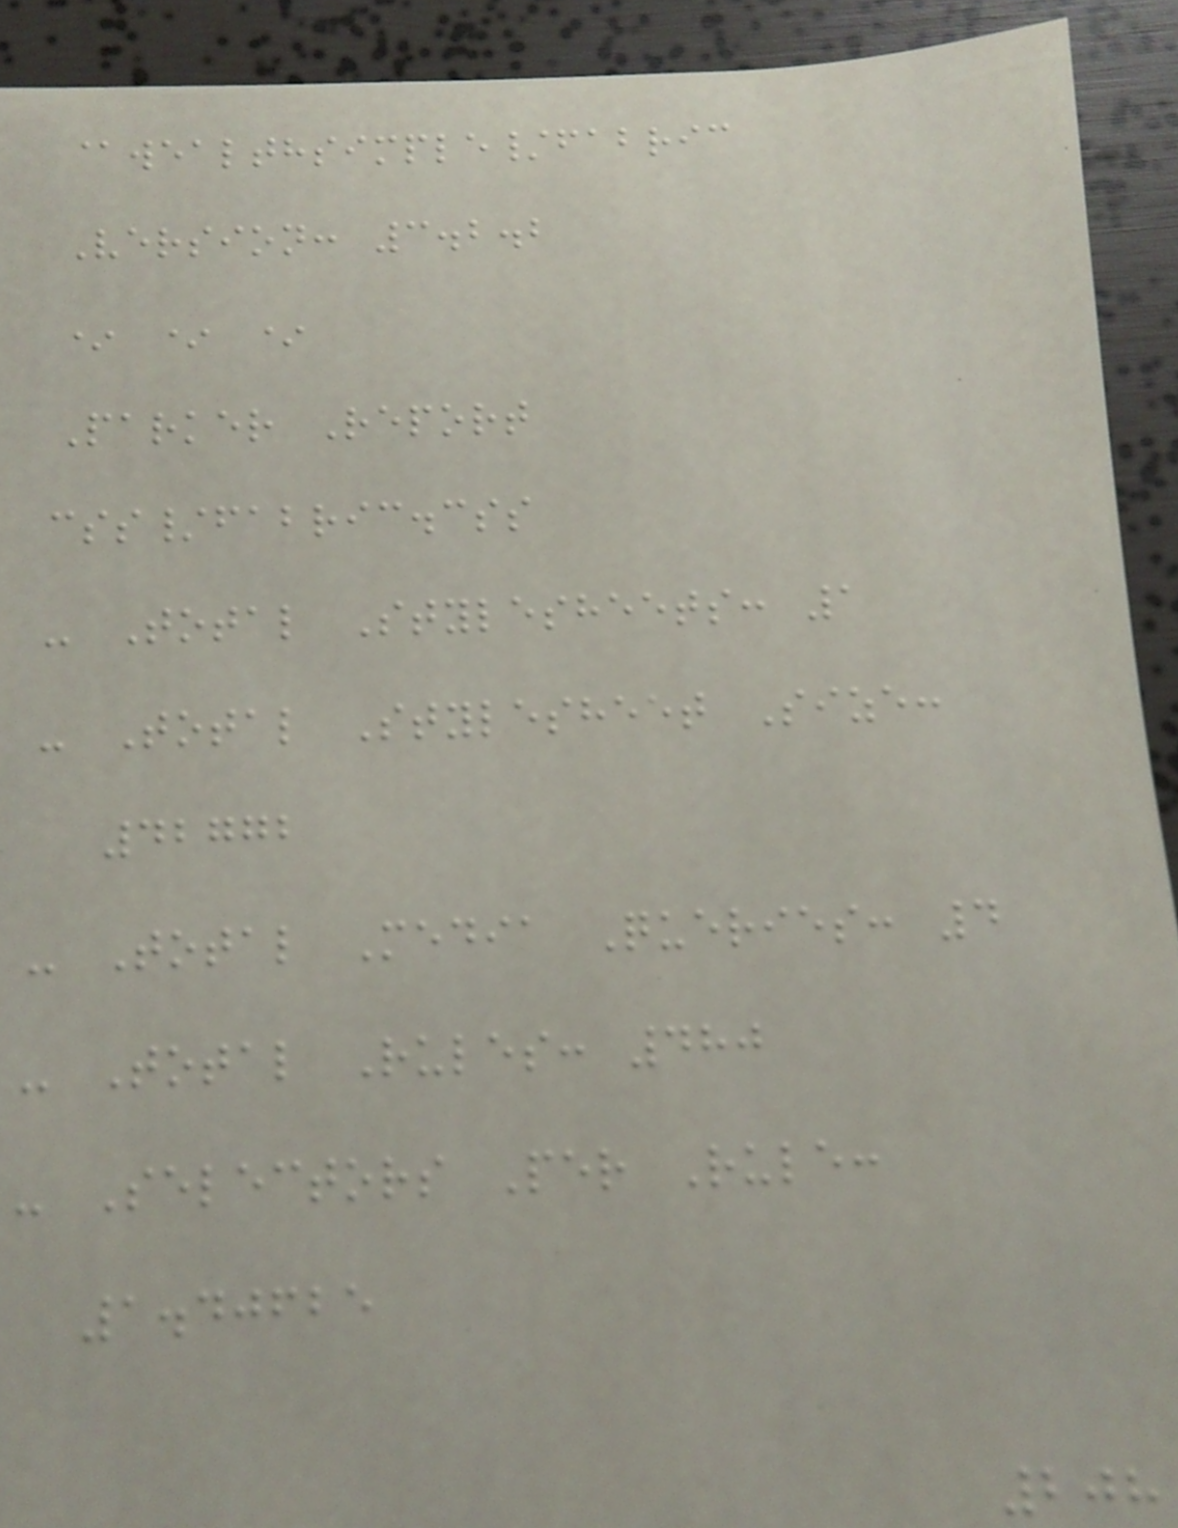@wealthsimple/fabric
Version: 3.2.2
* * *
Parker Report
css/fabric.css
- Total Stylesheets: 1
- Total Stylesheet Size:
42772
- Total Media Queries: 4
- Total Rules: 480
- Selectors Per Rule:
1.40625
208
